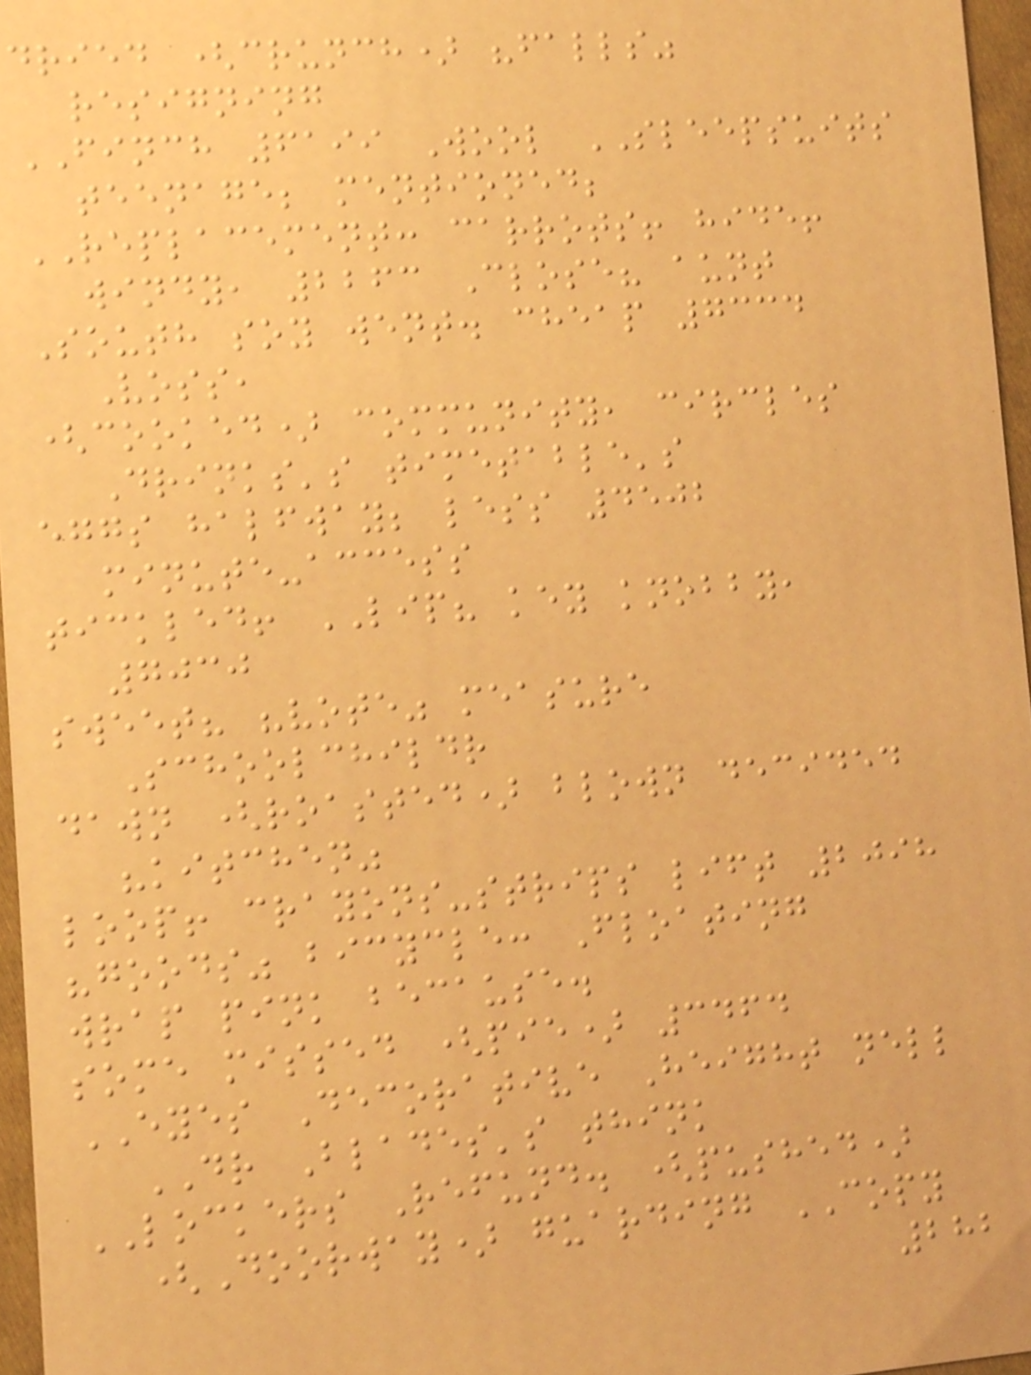dried (crunch) "falls"
resigning
FINCH 6199 Wool SLEEPSUITS
teenage; mentioned;
REPLACEMENT: carrots! hide!
windy, 2263 Close? aunt
South soy went. cheap 7334
Voss,
(cooked) community, circles
Drinks's timetable's
eggs halfway; less 4502
minute-access
tickled! LIP? key knobby,
7030
sweet? "vote" measure
Schoolchildr
dawn (roasted) blown decided
"kitchen"
loop! crayons-strips lift 2098
"goods" bicycle: Floating
wrap pink because.
some missed (pie) 3464
EYES Decorative Height nell
DR Blades's think
LOCKERS Refund. (pushed)
(Doorway) guarding COPY
282
